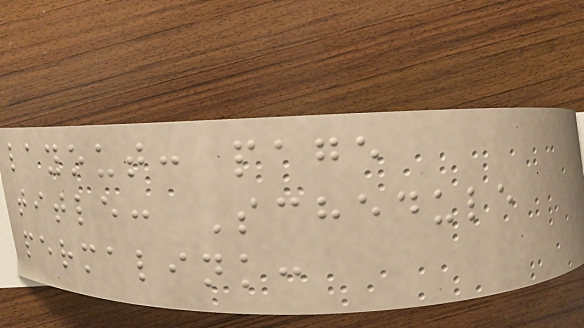layout: page
title: Schedule
permalink:
